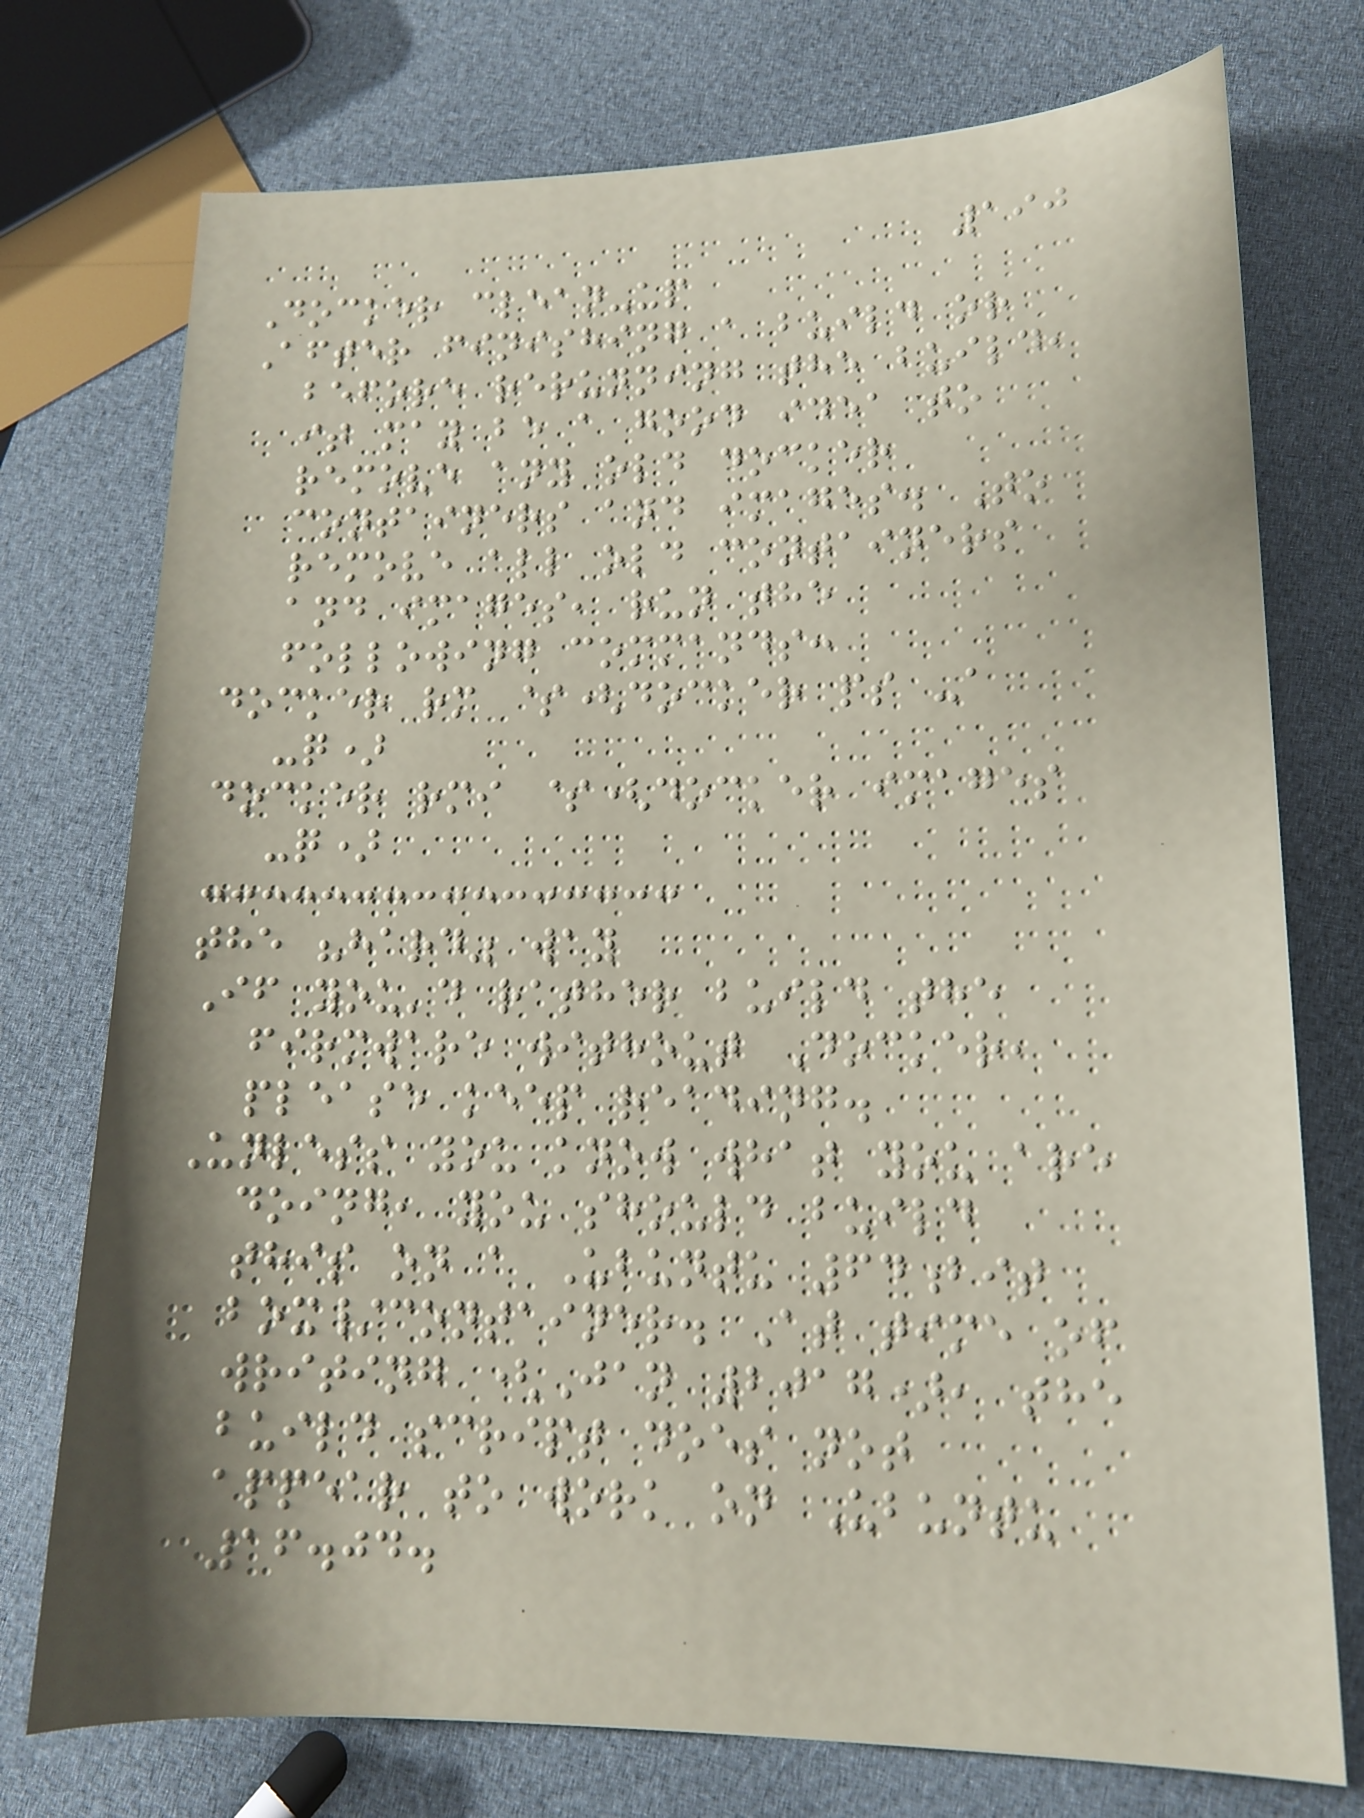190
Docker clean-up
After finishing a build or
before rerunning the build,
it may be a good idea to
remove any old docker
containers and images. To
remove all old containers
and images, run the
following commands:
docker rm $(docker ps -a
-q)
docker rmi $(docker images
-q)
the "hard" way
If you'd rather build the
firmware without Docker,
please keep reading.
Unless you know what you are
doing, you should build
this on a Ubuntu 64bit
box/container. At time of
writing (Jan 2017), the
build script does not
appear to work on Ubuntu
16.04.
